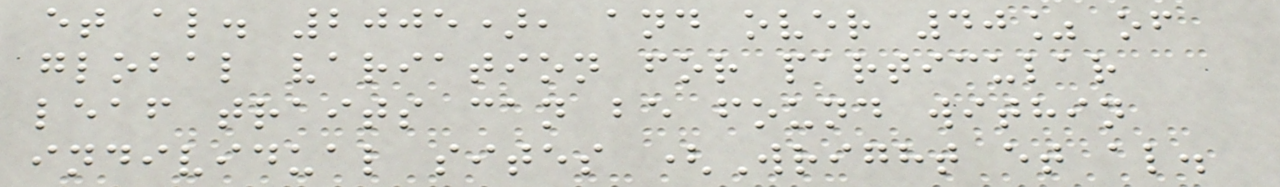et al. 2005), and over 40% of
global variation for particular
leaf traits can be found within
individual sites (Wright et al.
